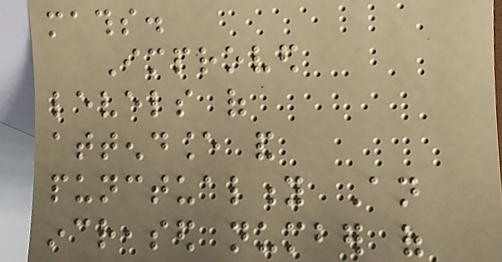maths.
Improved
levels of
attendance and
punctuality An
increased number of
